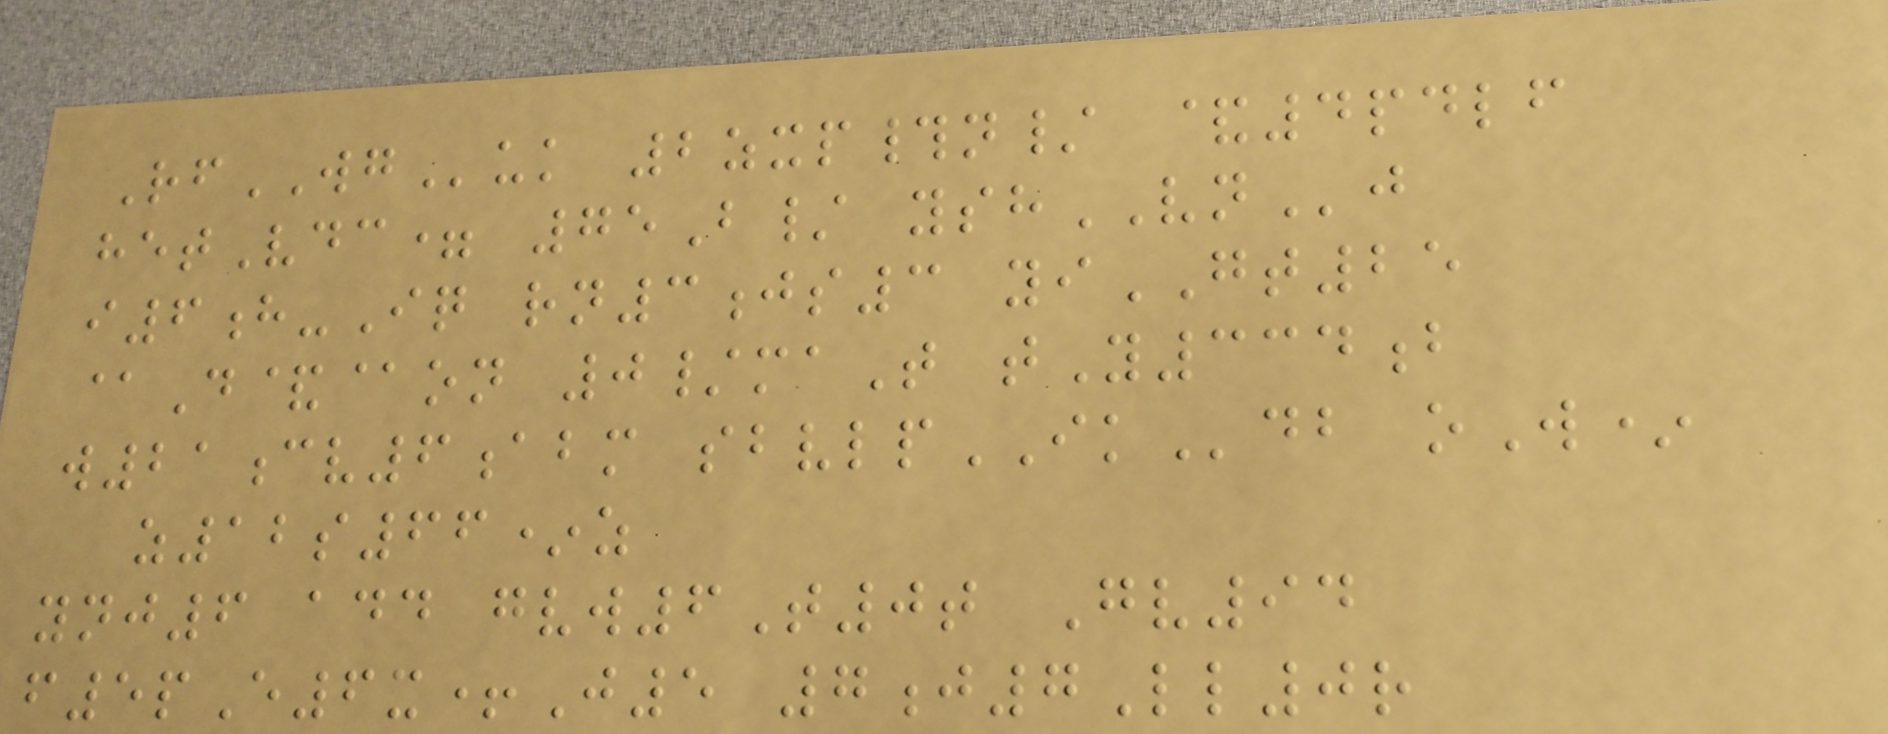RfWGuk 2zxp#n/ &4pdlf
hetVdc= 75B/ yshVNj
i6h-Iq rn3js3 yiGT25
@D&@on 0/maT tY334b
w21cv6abm sbvlpIKdb oW*
z12s66*z
ynj6 add gvw6T0t Gv94
f5pE6x+J5 7j7Ll0r
